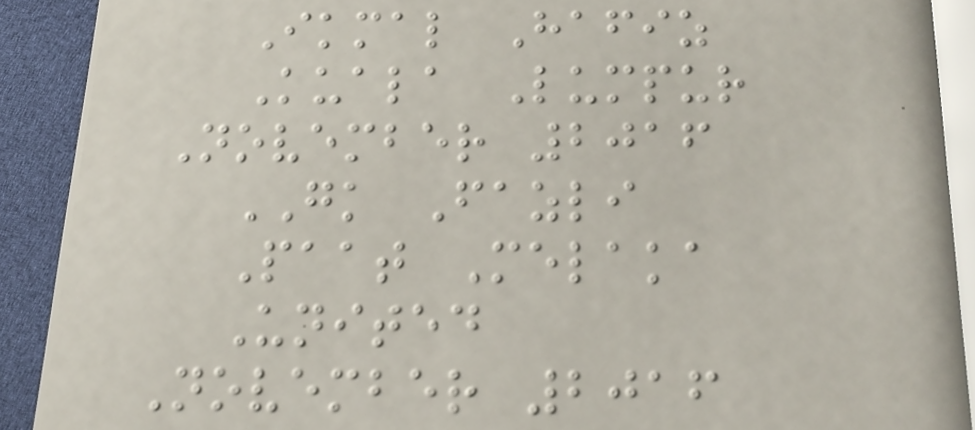Ikmal Hafiz
Kuala Lumpur
November 2016
GK Fazli
Paat Melaka
United
November 2016
